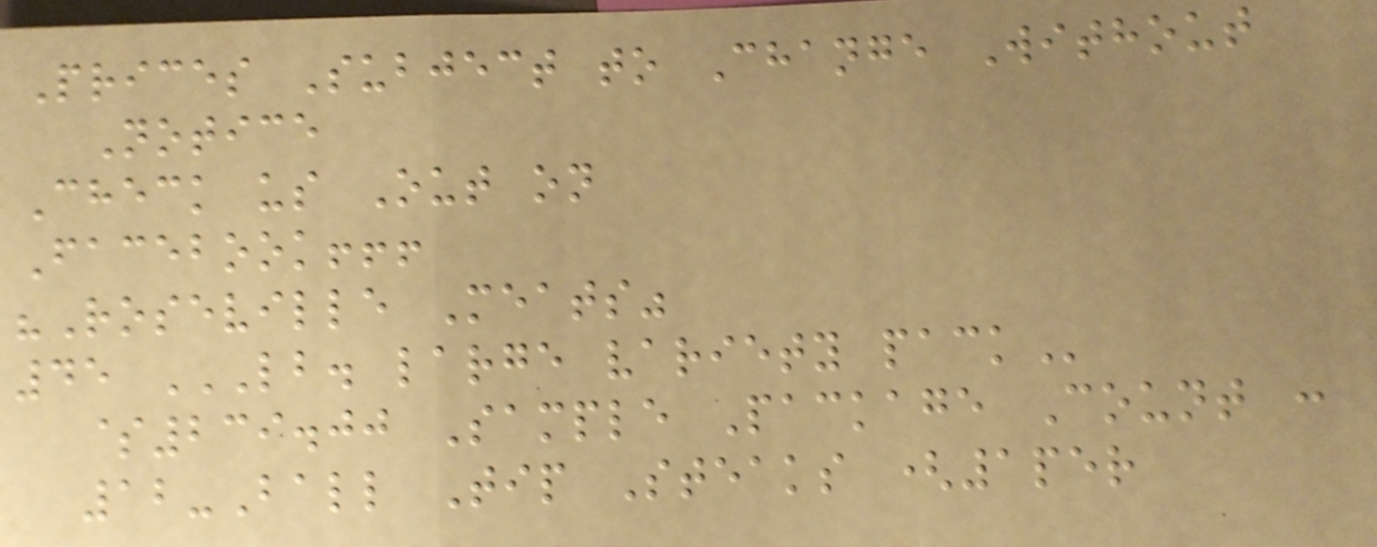Prices Subject to Change Without
Notice
Check us Out on
Facebook!!!
"Roseville Meats"
45 LB. LARGE VARIETY PACK
$239.00 Sample Package Count :
12-Ball Tip Steaks (1per
